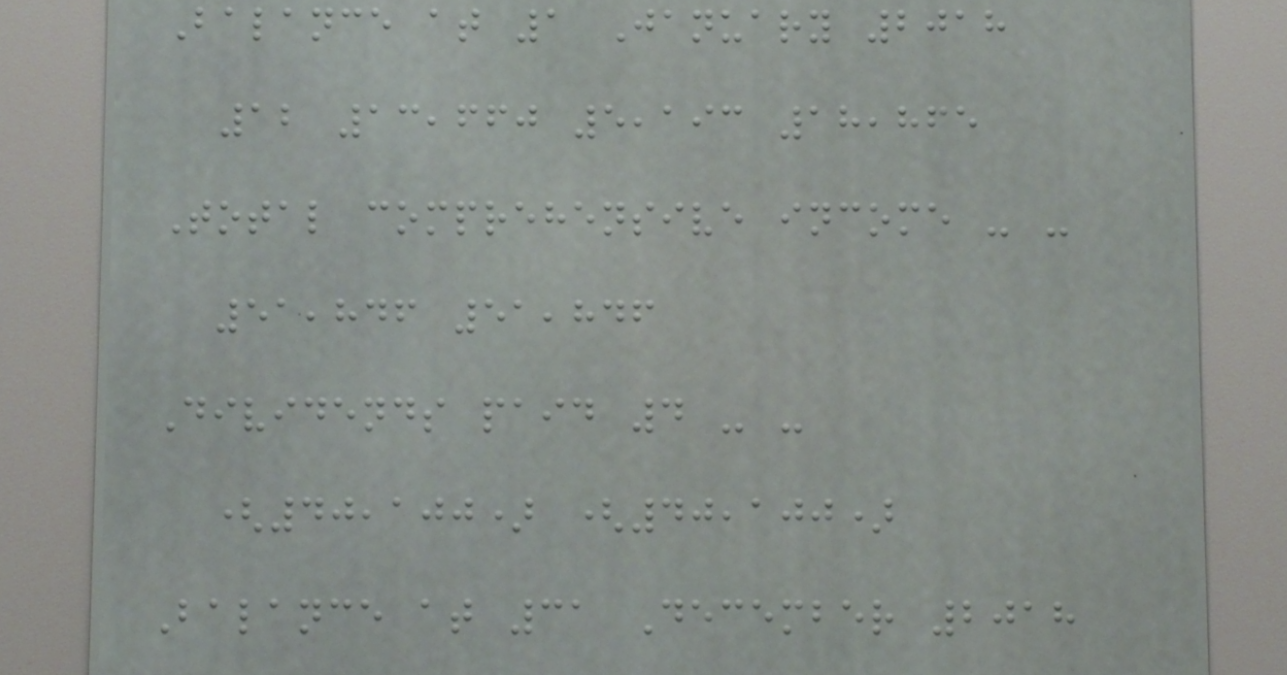Balance at 1 January 2018
12 13,660 5,193 18,865
Total comprehensive income - -
51,846 51,846
Dividends paid 4 - -
(40,100) (40,100)
Balance at 31 December 2018
